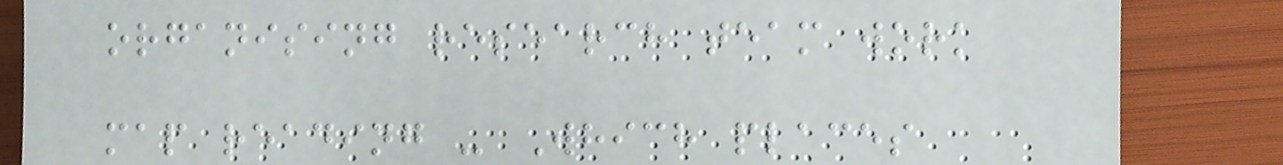organising research team work
map reading - Which places
